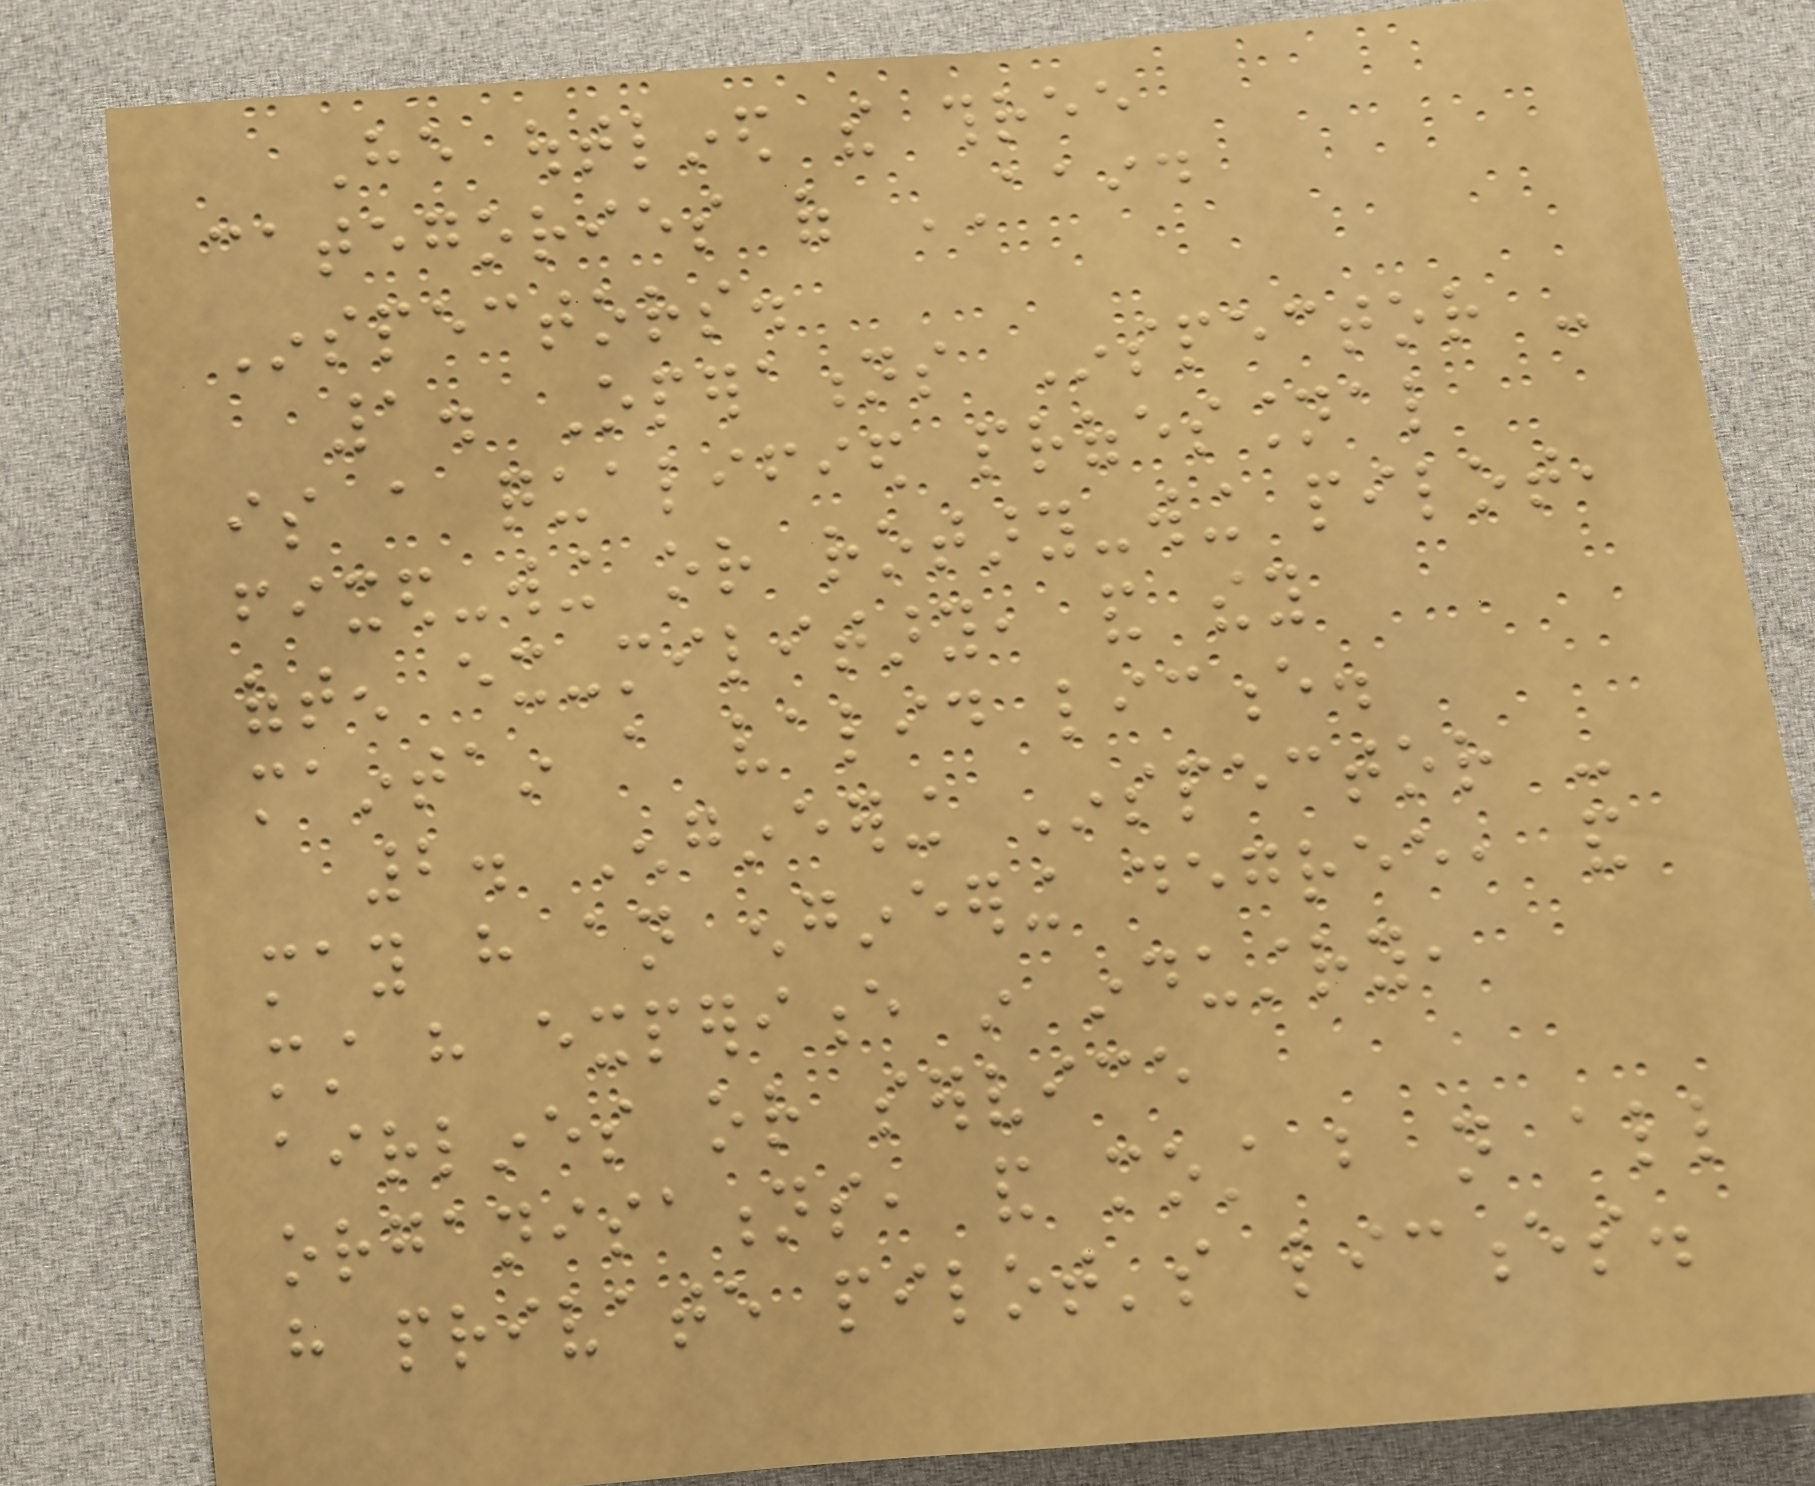He outlined the three
categories of AAID
Inspectors.
1. Operations Inspector -
is a qualified professional
fixed-wing or rotary-wing pilot,
often ex-military, and they
maintain a valid licence.
2. Engineering Inspector -
may have an engineering degree, and
must have experience in industry,
airlines or service
organisations, and most but not all
have private pilot's licences.
